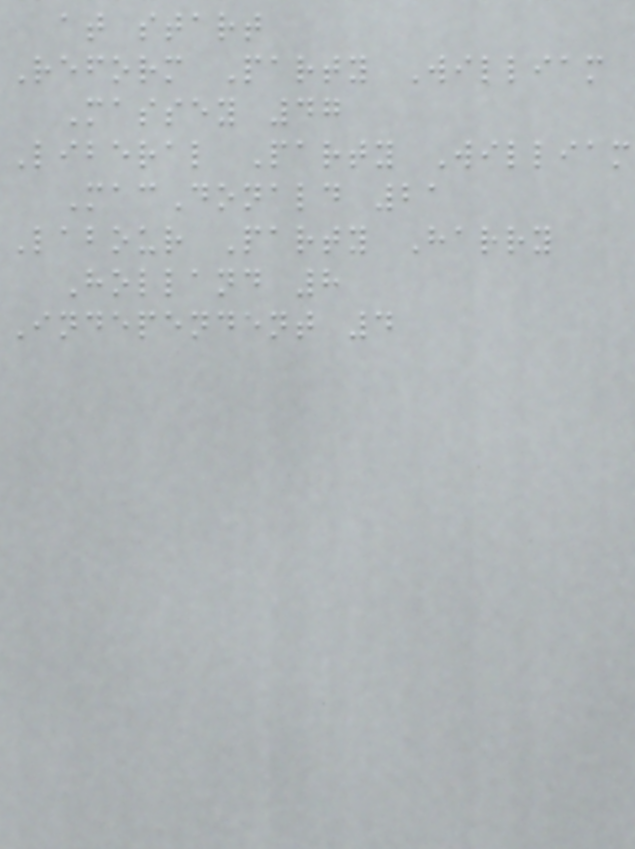at start
Reform Party William
Massey 47
Liberal Party William
MacDonald 21
Labour Party Harry
Holland 8
Independent 4
